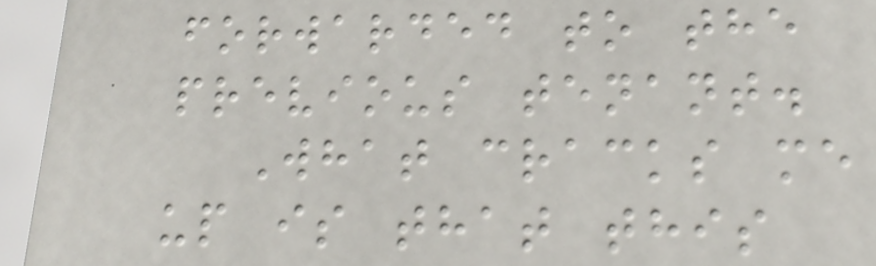forwarded to the
previous tenant.
What cracks me
up is that this
